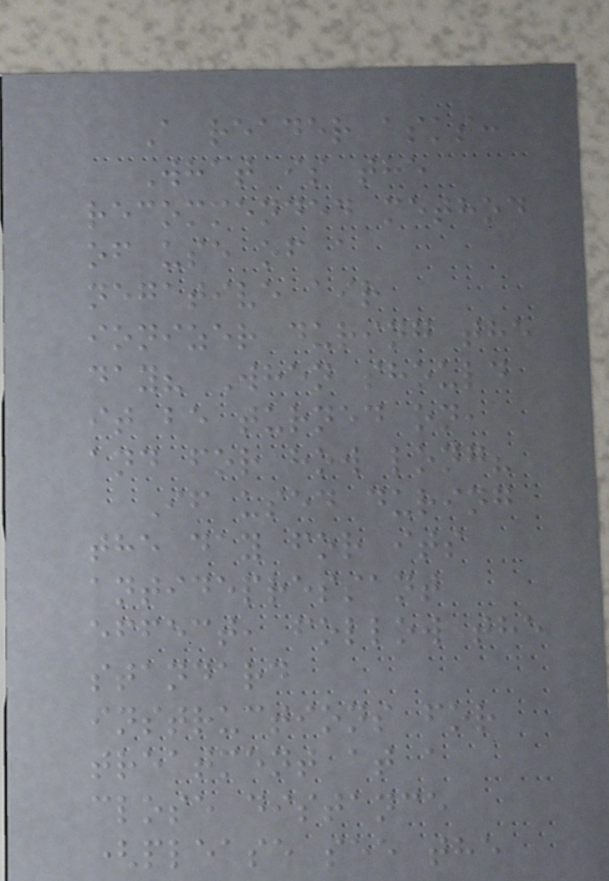A reader asks:
What is the
recommended method
of use of a
negative air
ionizer during the
day? When should
it be turned on,
and for how long?
If used during
the day for its
antidepressant
effect, follow the
standard
instructions for
treatment at a
close distance
(please see the
